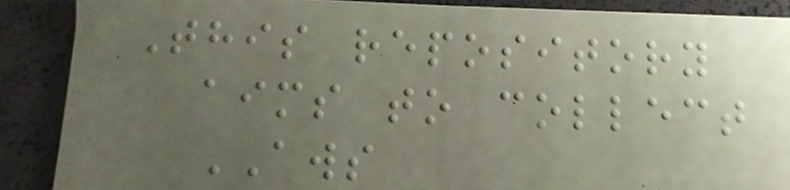This repository
aims to collect
AWS
